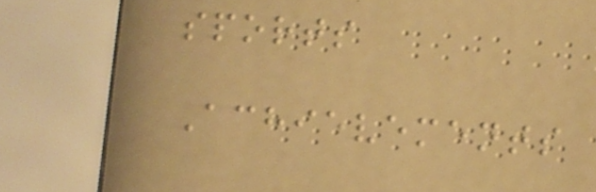sports
Achievements
